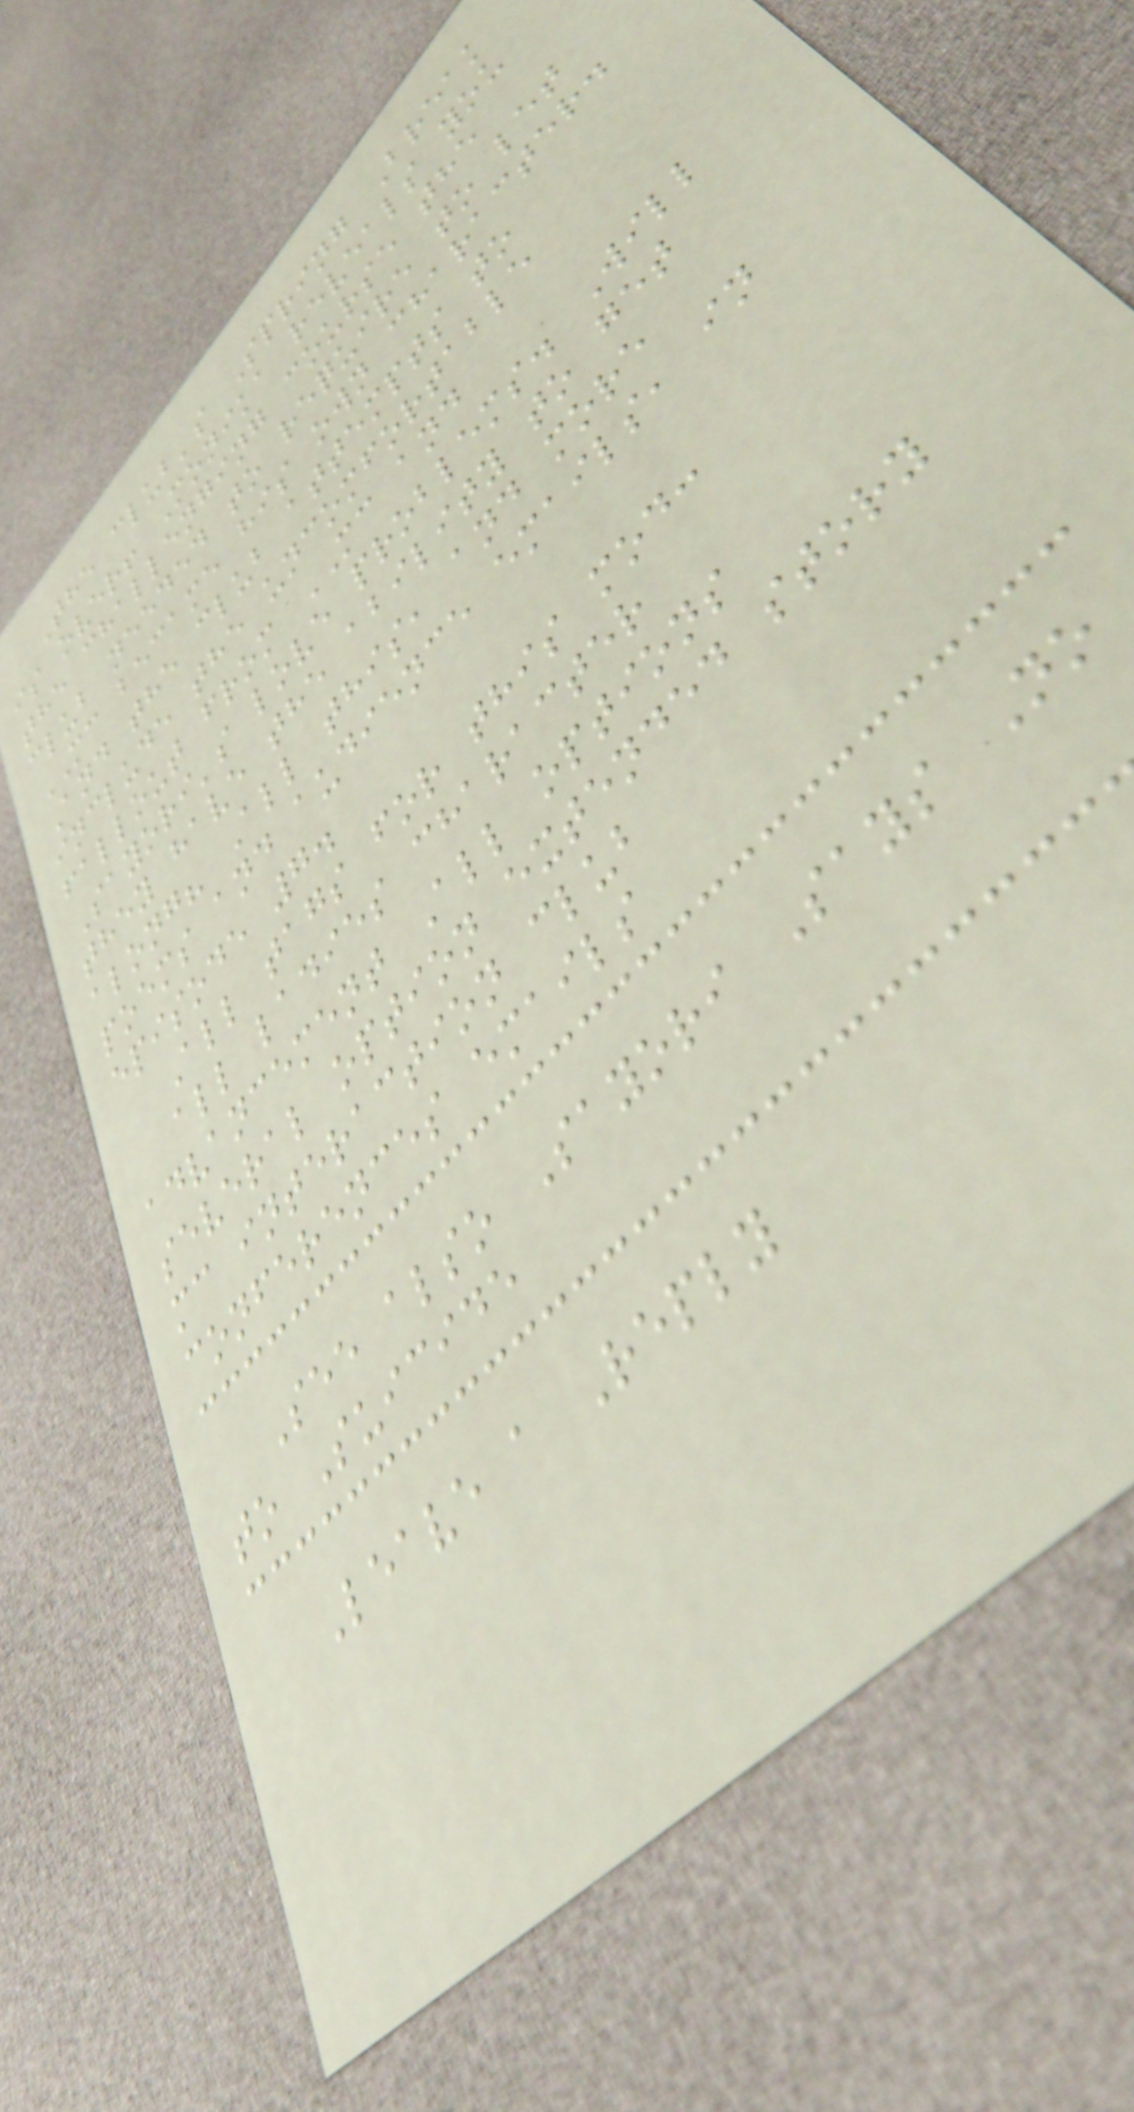The club's Spring Break
is over! Monika reveals you
the challenging course the
club needed to require to let
MC became his own character.
And the club attempts to
include the uncomfortable
fallout from MC and
Sayori's love problems. Will
they have the ability to get
along? All this, and more
poems and audience emails, in
episode 7.
All tags for this mod:
all ladies character
advancement All options
several option extended story
mc interaction club
conferences emails
See also Sayori Says No
to Suicide
Leave a Reply
